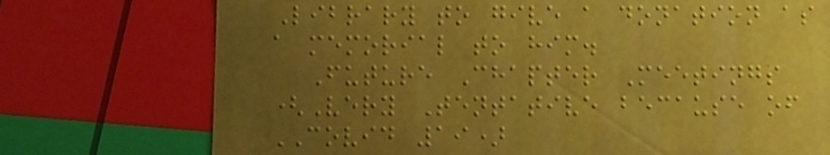Library to give a donation as
a memorial to him.
Future Chapter Meetings
(Very Tentative because of
COVID 19)
